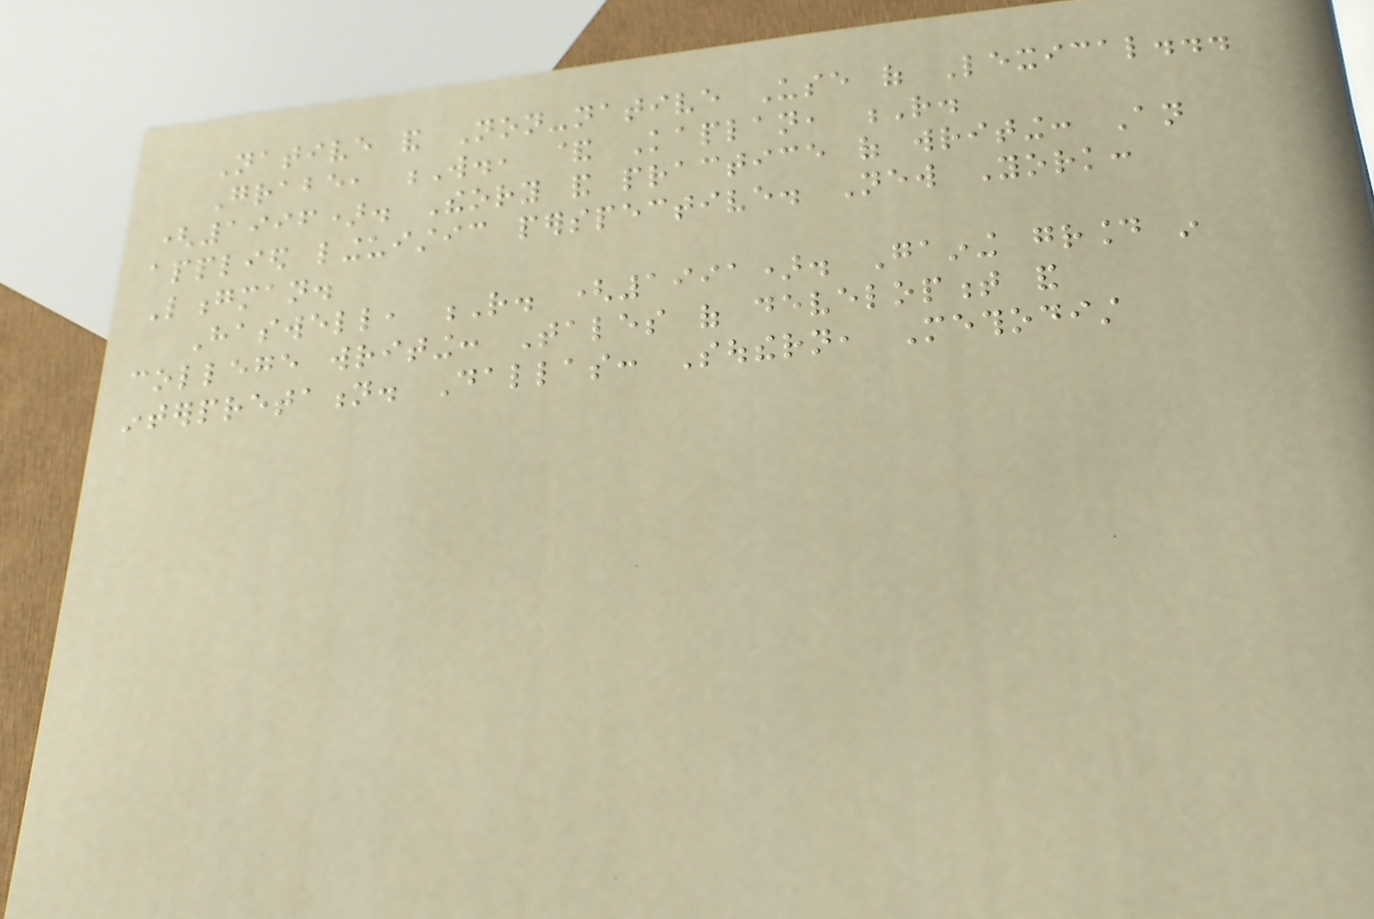Native and Non-native Use of Lexical...
Grabe, W., & Kaplan, R.
(1996). Theory and practice of writing: An
applied linguistic perspective. New York:
Longman.
Haswell, R. (1991). Gaining ground in
college writing: Tales of development and
interpretation. Dallas: Southern, Methodist
